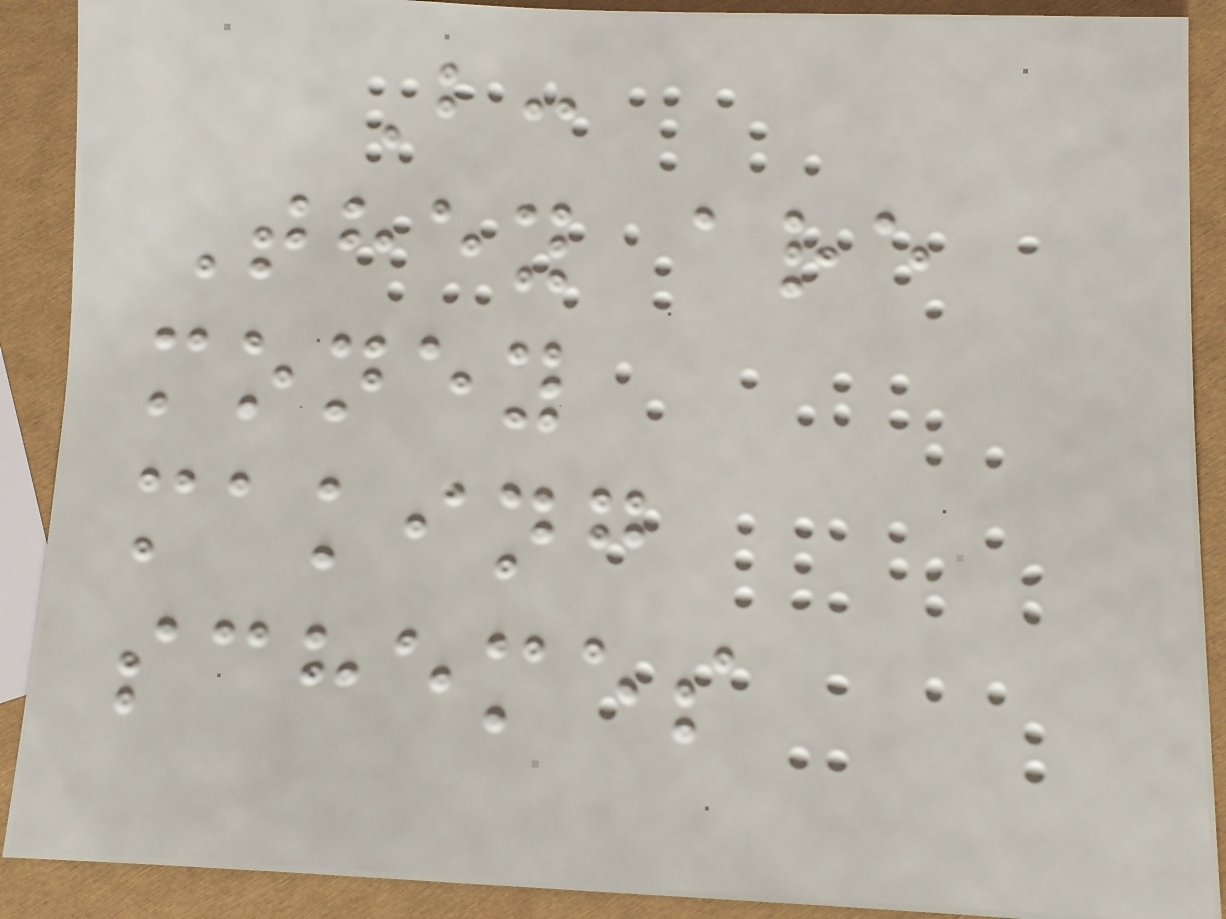B:
They are
money
making
schemes
